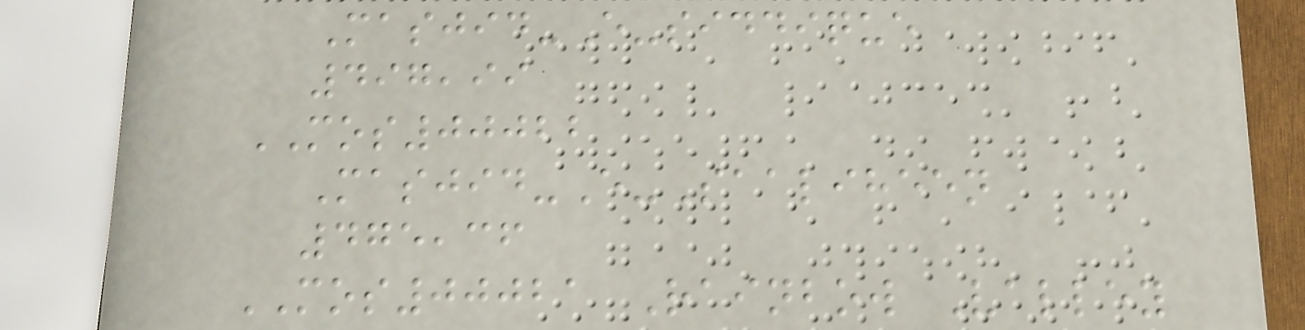Masjid-E-siddique
497,99
MOS00022
Masjid-E-Saaliheen
475,36
MOS00021 Rainbow Valley
